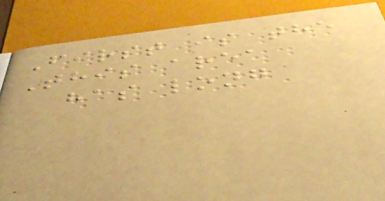First is the
This area
has long
